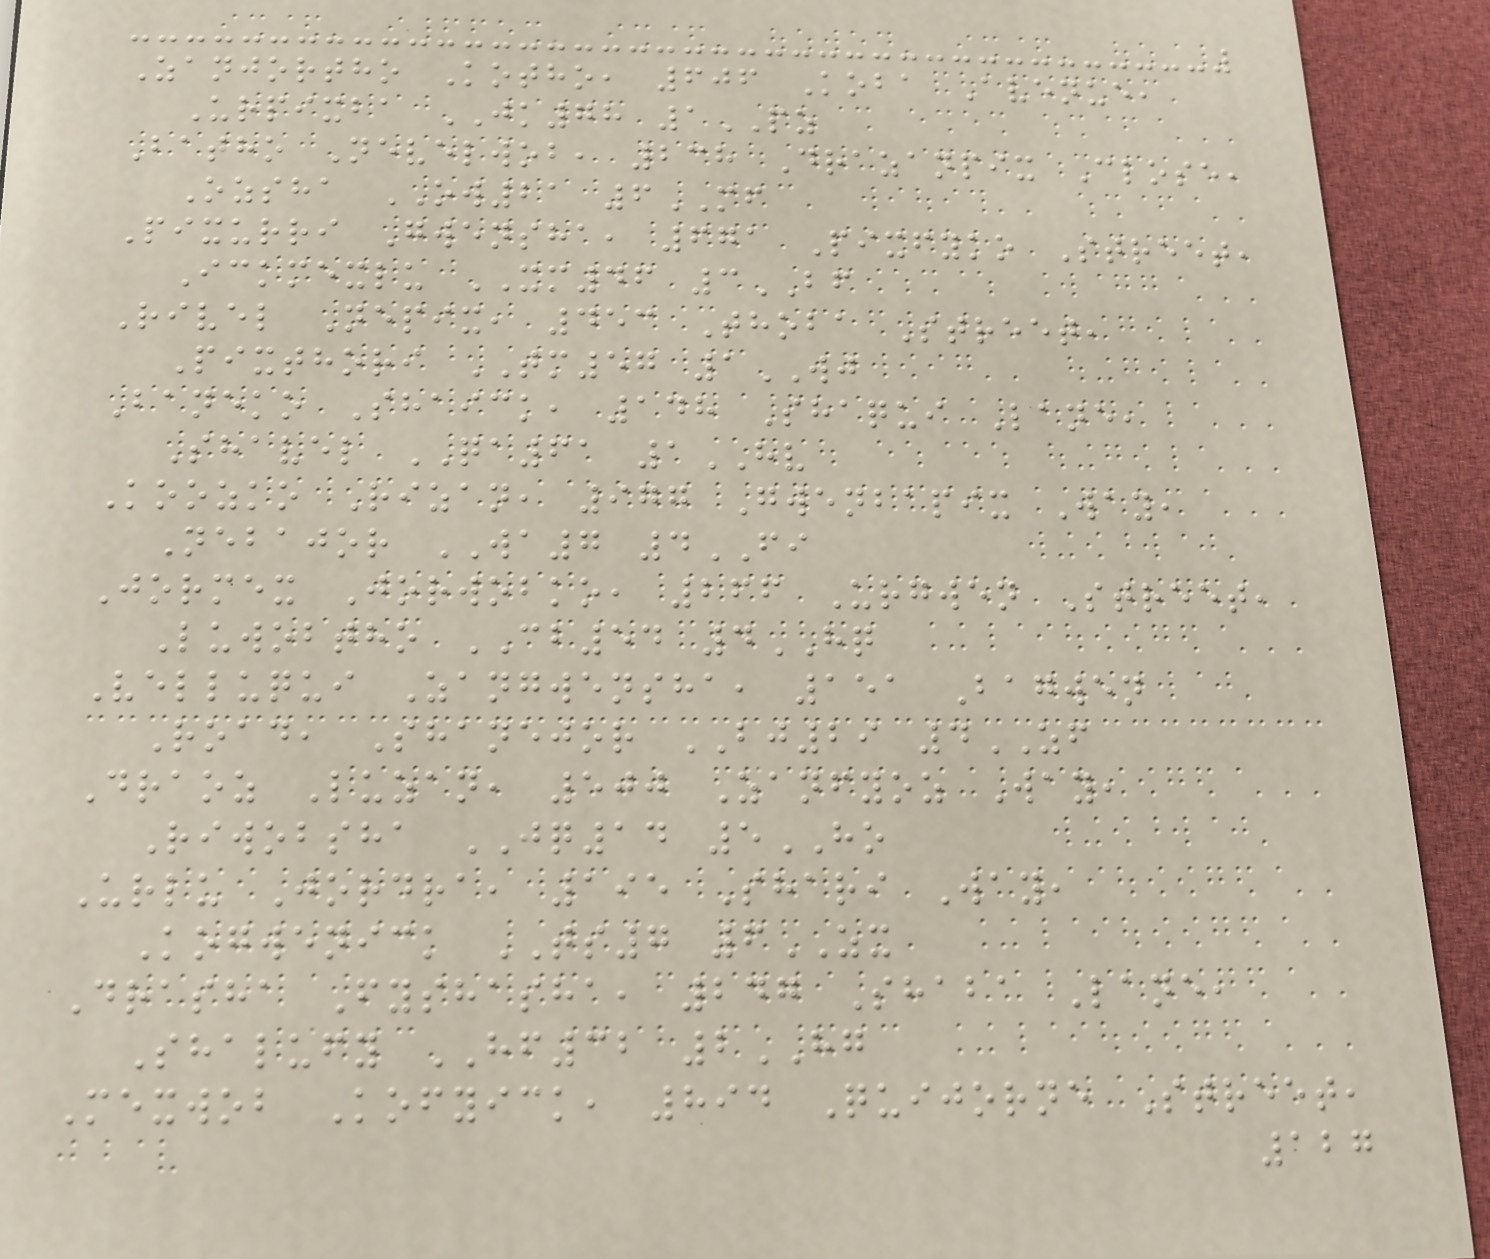Zanjortho Kotho, 606 Koba Avenue,
Urpixba JK78 1PZ
Batho Nevelwob, 238 Drazanpix Close,
Ozsha OW21 6MF
Pixurri Gwensha, 671 Pixfyko Street,
Ickmexlu XM46 3BF
Rivel Nepix, 453 Thoba Street,
Pixthori TM57 1WJ
Baneko Shaick, 148 Shaqui Lane,
Shavel QA61 1HV
Koozko Rizan, 977 Gwenbapix Way,
Nebajor WA7 4FI
Jormex Jorwobko, 266 Urgwen Street,
Luwobtho CB54 4HQ
Velluqui Zangwensha, 151 Bagwen
Road, Shanejor BJ29 4ZF
Draoz Luzan, 500 Zanfyoz Way,
Riwobsha JQ14 5HO
Urlu Jordra, 195 Shari Way,
Kogwenick TS7 6ZX
Drasha Fyshasha, 247 Shaba Lane,
Shalufy HF32 2HG
Mexwob Kofyick, 894 Quijorne Street,
127
